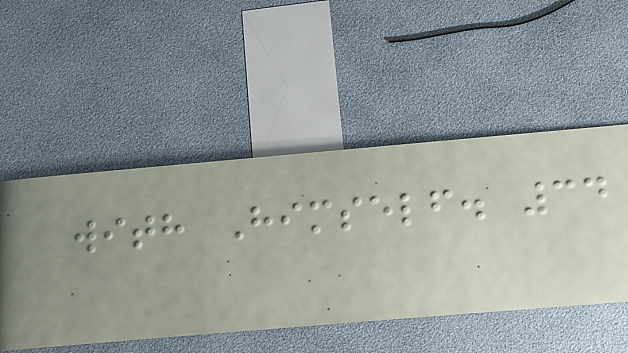with Himself. 34
